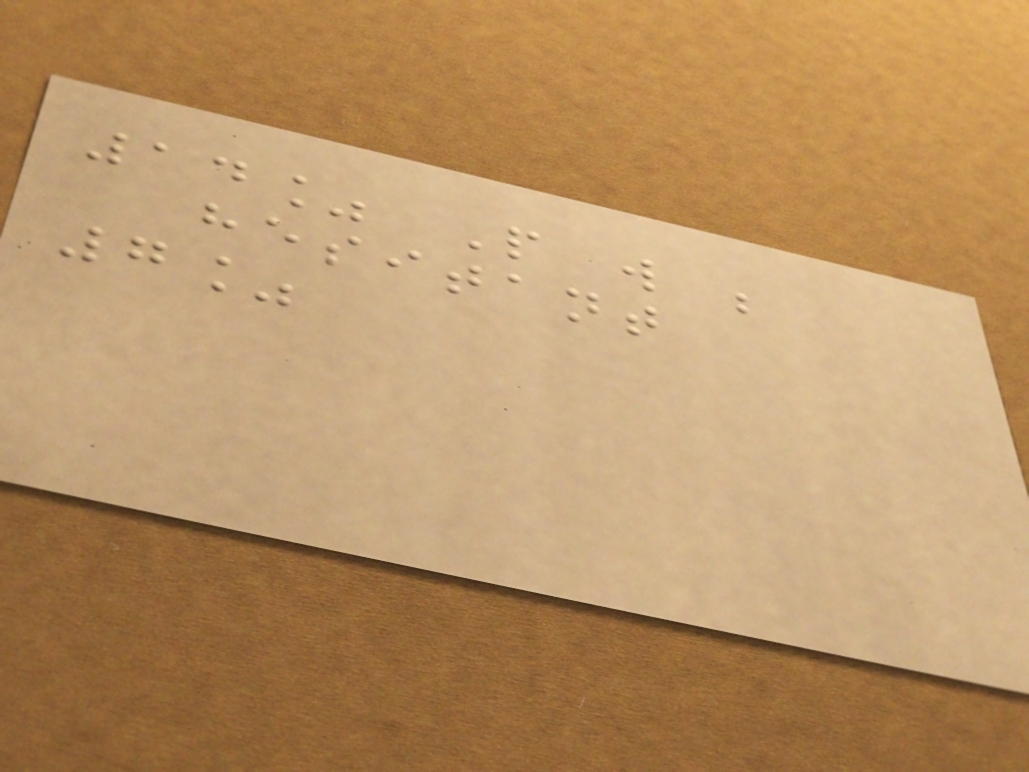14% People will be
hesitant
7%
